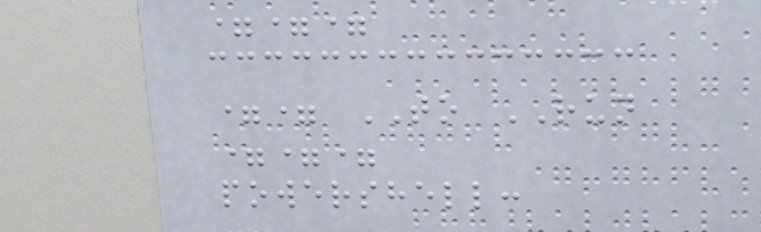===
== TO RUN
===
powershell:
